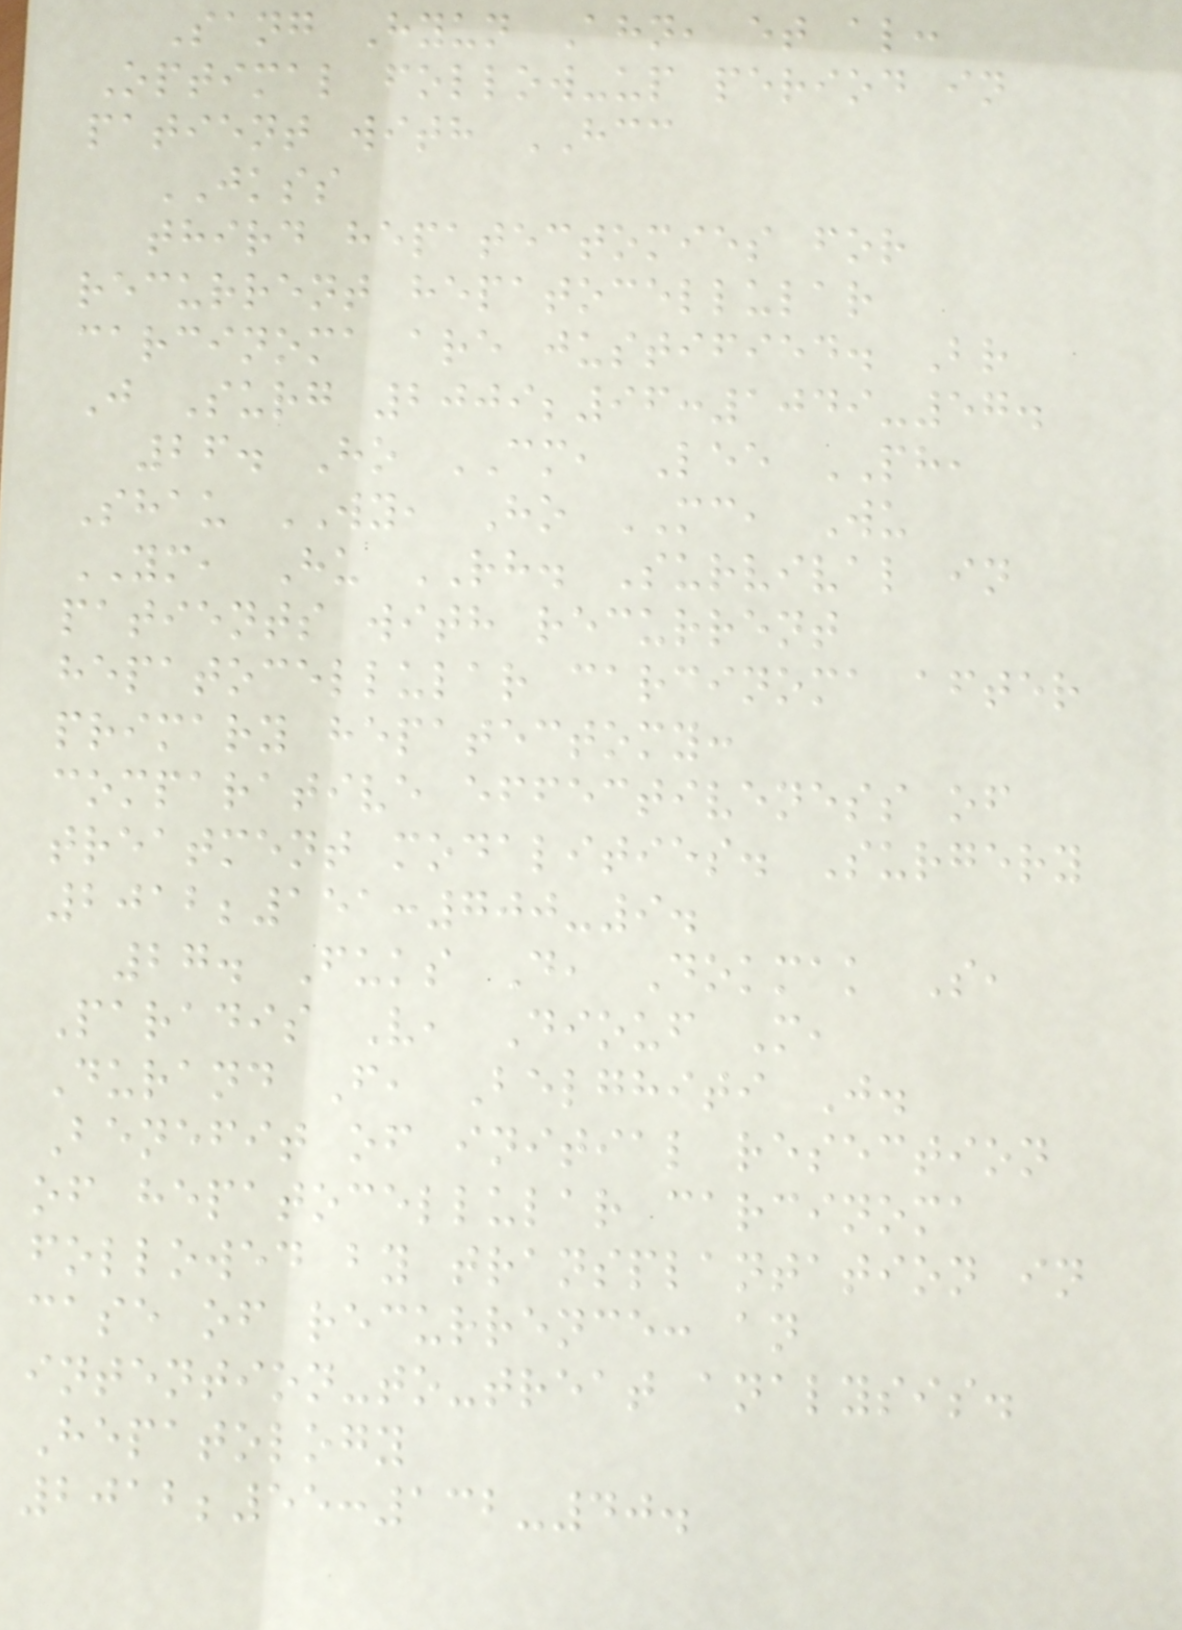Sang Hyun Ahn, et al:
Optimal follow-up period in
patient with HCC
JKSS
third hepatectomies for
recurrent hepatocellular
carcinoma are justified. Br
J Surg 2009;96:1049-57.
26. Ho CM, Lee PH,
Shau WY, Ho MC, Wu
YM, Hu RH. Survival in
patients with recurrent
hepatocellular carcinoma after
primary hepatectomy:
comparative effectiveness of
treatment modalities. Surgery
2012;151:700-9.
27. Fuks D, Dokmak S,
Paradis V, Diouf M,
Durand F, Belghiti J.
Benefit of initial resection
of hepatocellular carcinoma
followed by transplantation in
case of recurrence: an
intention-to-treat analysis.
Hepatology
2012;55:132-40.
